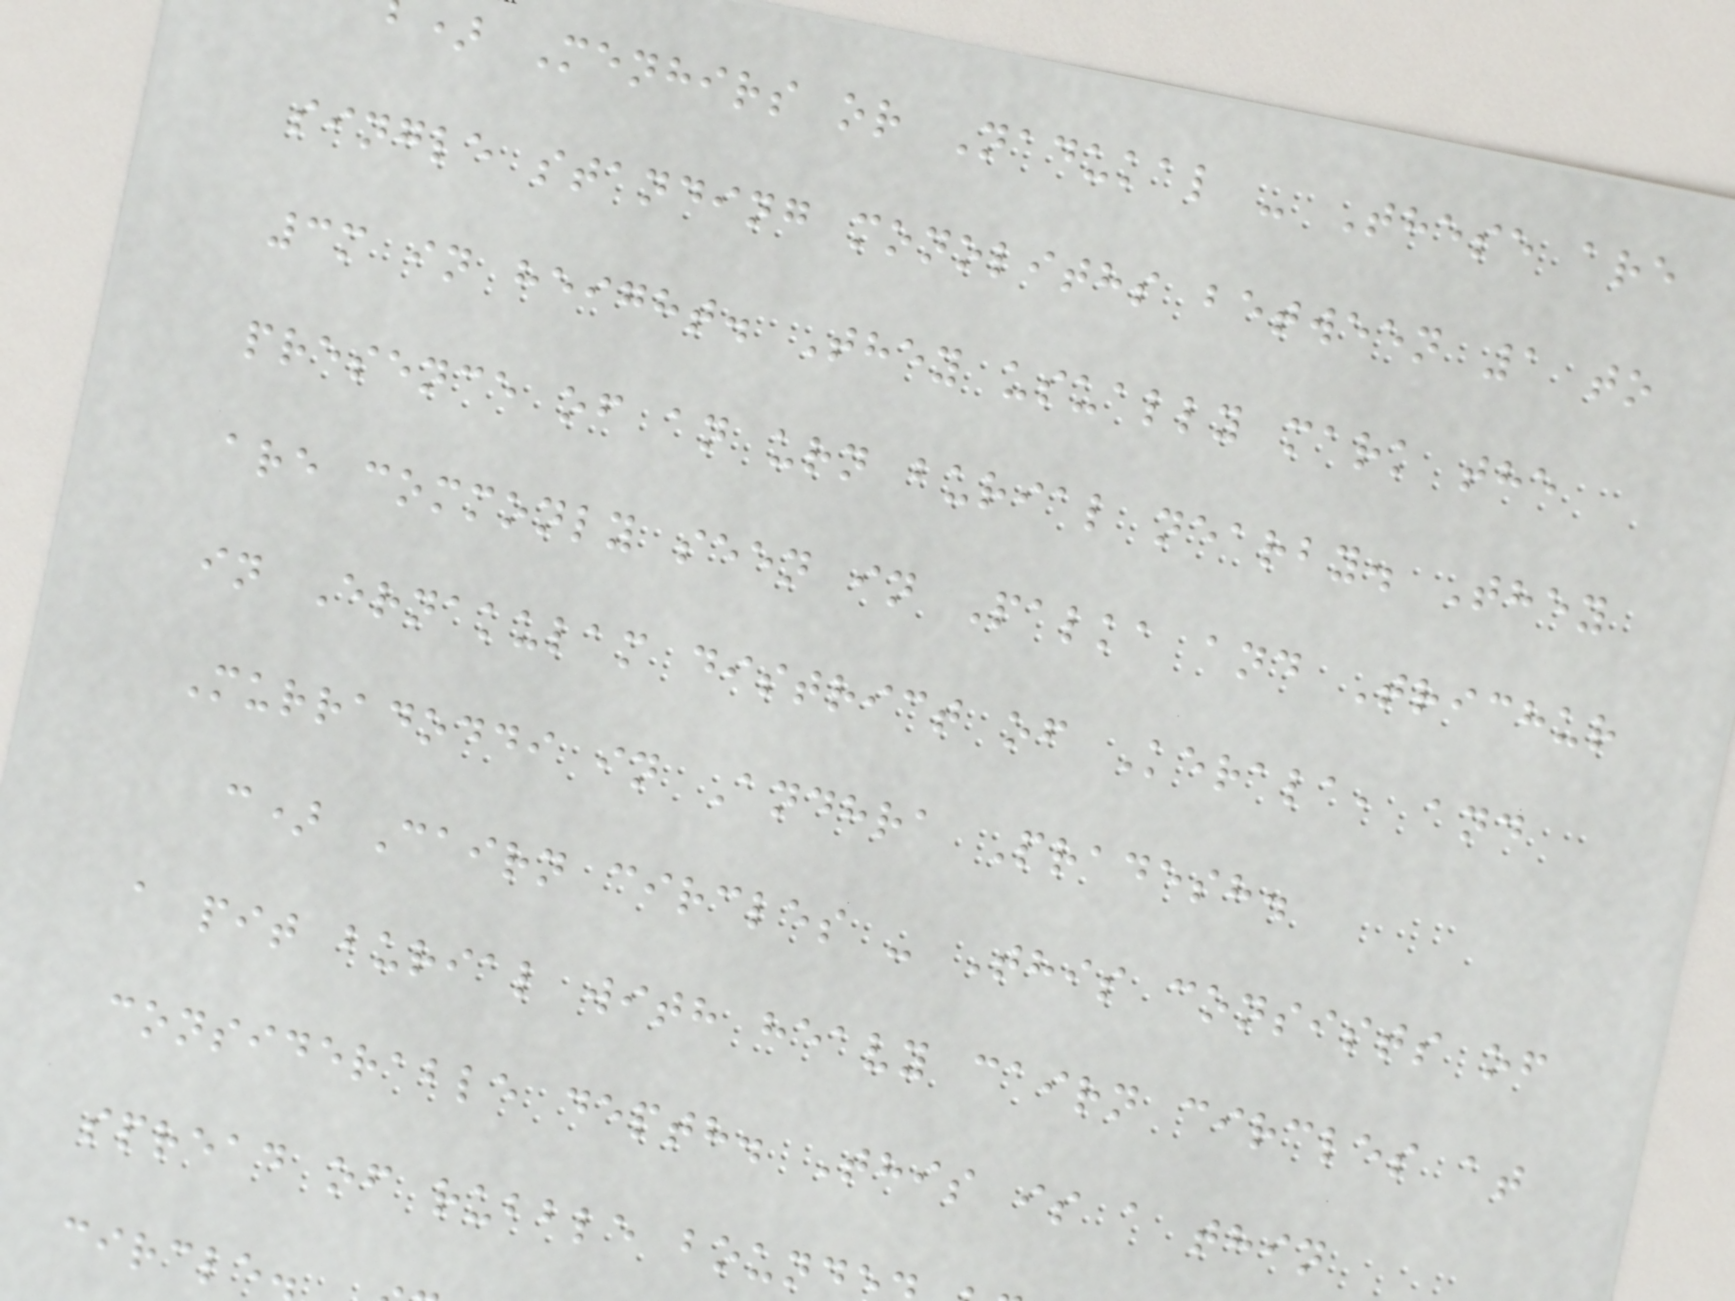) Menhirs or Nadukal - These are
single standing monoliths between 1 to
3m in height. They usually mark the
presence of an urn burial nearby. They
are commonly seen in Palka and Trichur
in Ernakulam district of Kerala, and
Murradoddi in Andhra Pradesh.
c) Cairn circles - This consists of
a pit burial with heavy cairn circles at
considerable depth. This is a thin
spread of rubble bound
